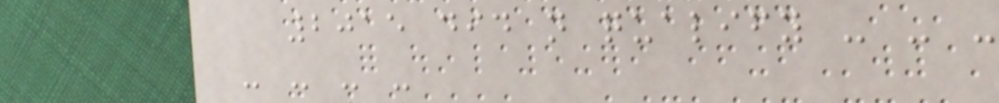2015 did not qualify - - -
- - - -
